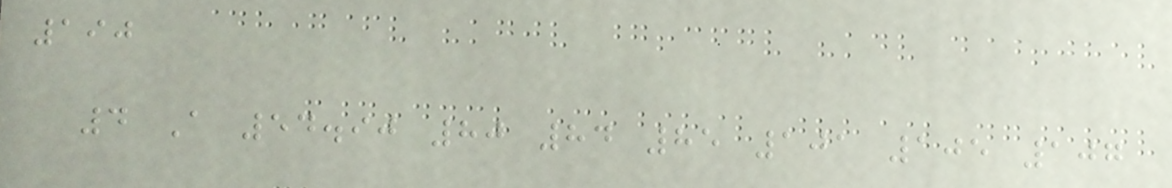190
4 A 54.90 80 84 85 101 105 107
